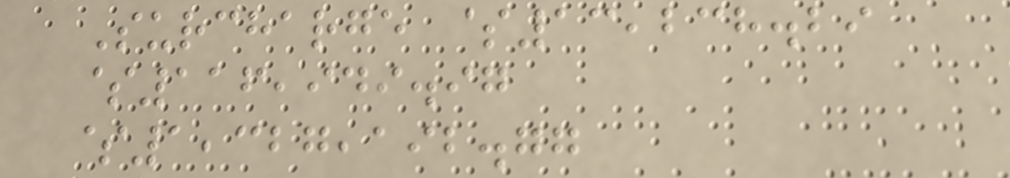Surcharge $13,238.29
$116,949.97
$1,327,192.77
